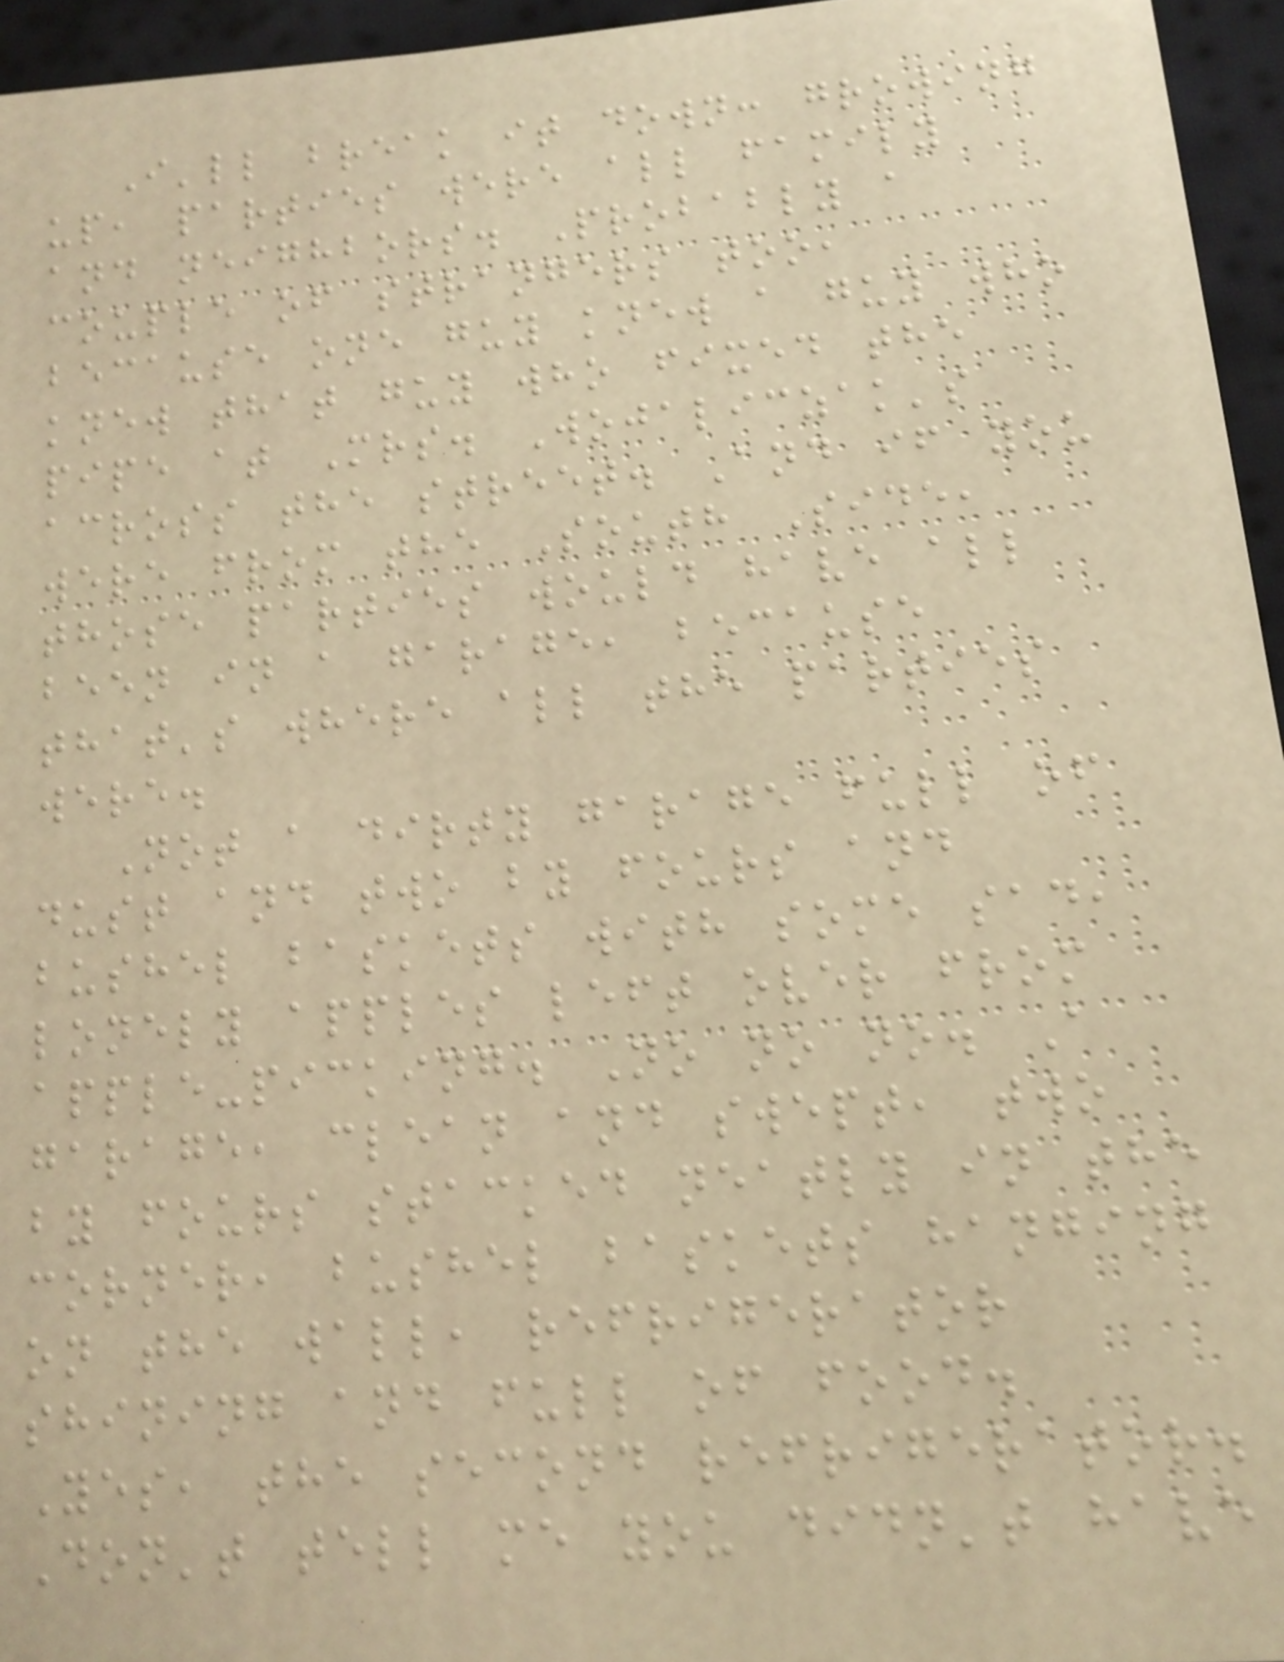I'll break it down: growing
up, parties were all family
and neighbors. Probably a
couple of strangers too,
because one guy knew a guy who
knew that guy who fixed the
pipe at Mrs. Wojaliczak's
across the street. And if you
were from the South Side,
those parties would have all
been in a garage, because
that's where all the parties
were.
Not a dirty garage full of
dust and two by fours and
bushel baskets with some sad,
lonely apples left over from
apple-picking. No no no. A
garage, clean and swept, two
by fours stacked neatly in the
corner, bushel baskets hanging
on the wall, refrigerator
shining and full of food.
Yes, the second refrigerator.
Don't tell me you didn't have
